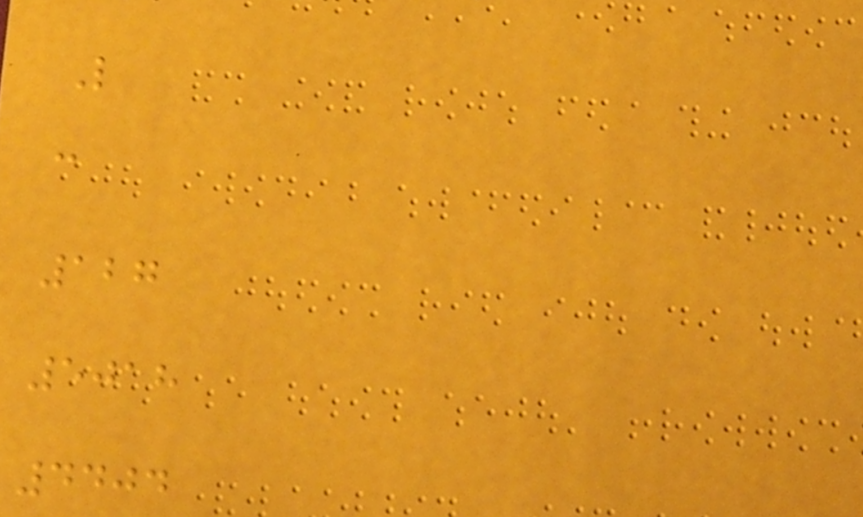L
c
127
5018
4404
